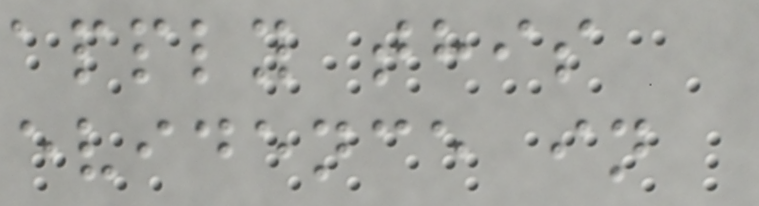apply this
evidence in
